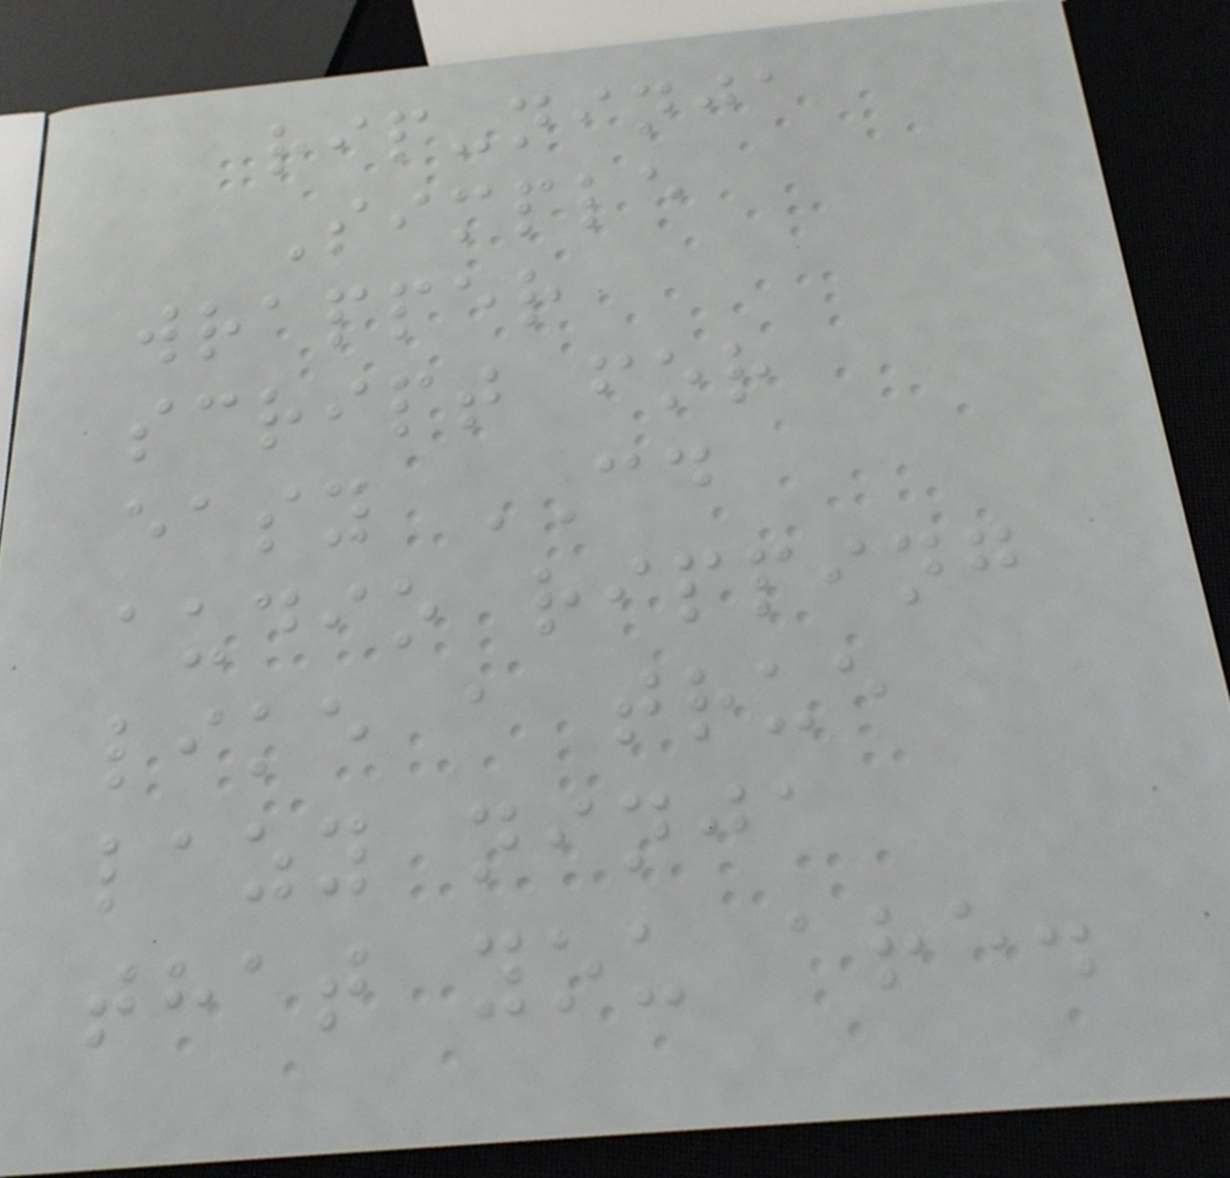rip-ninja
Simple
wrapper
script for
easy CD
audio ripping
like a true
lazy ninja
that you are.
